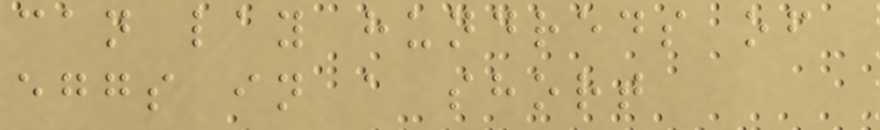can lay hundreds of
eggs in a short
